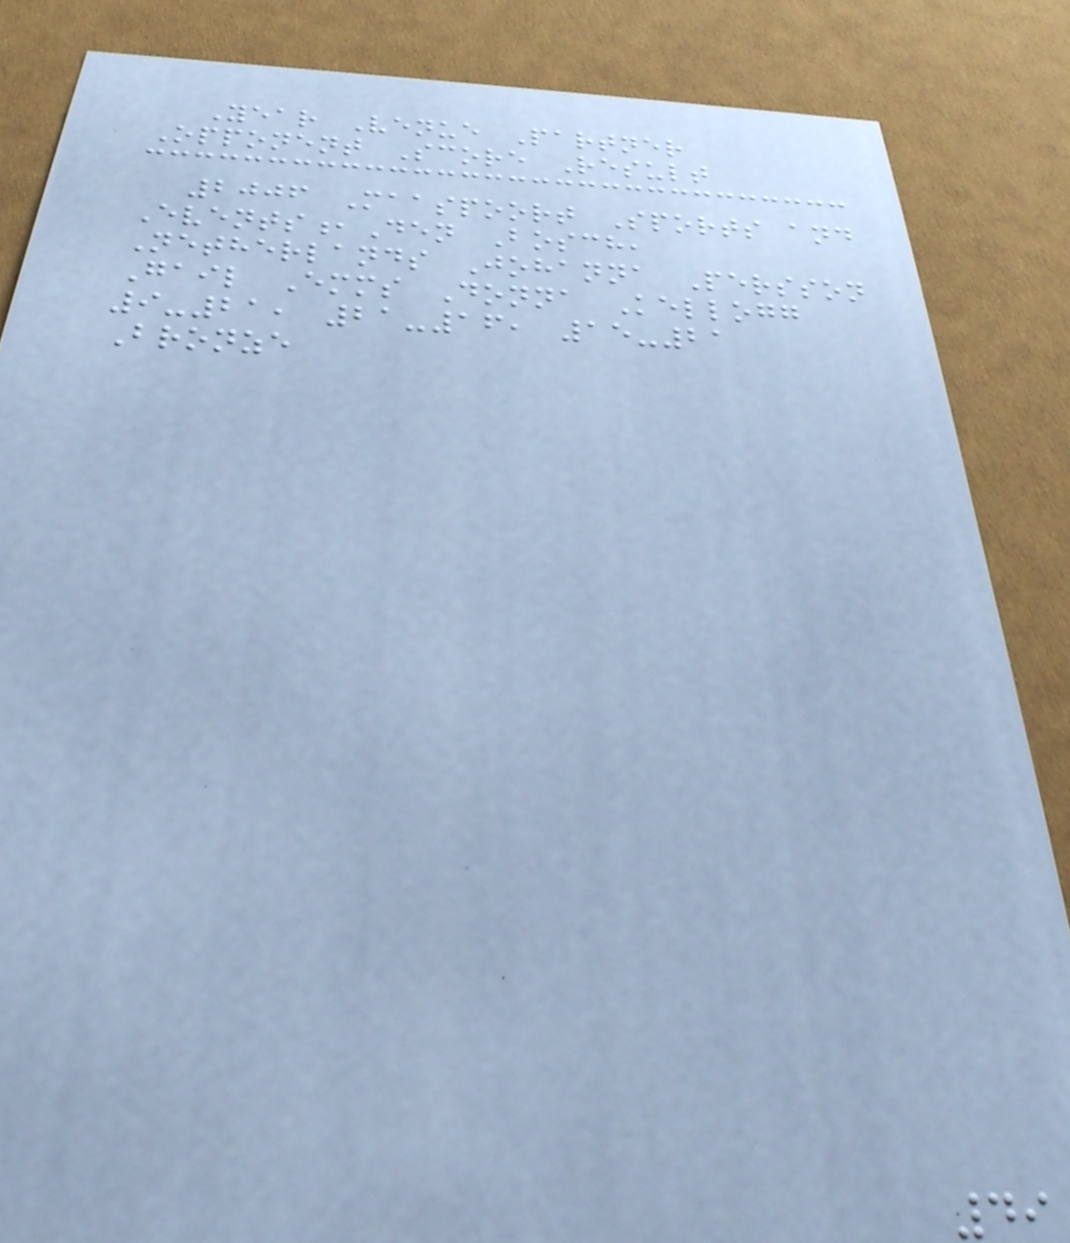Year Venue Partner
Opponent Score Result
2006 Maaspoort Sports and
Events,Den Bosch,
Netherlands Johanna Persson
Gail Emms Donna Kellogg
9-21, 21-16, 15-21
Bronze
49
